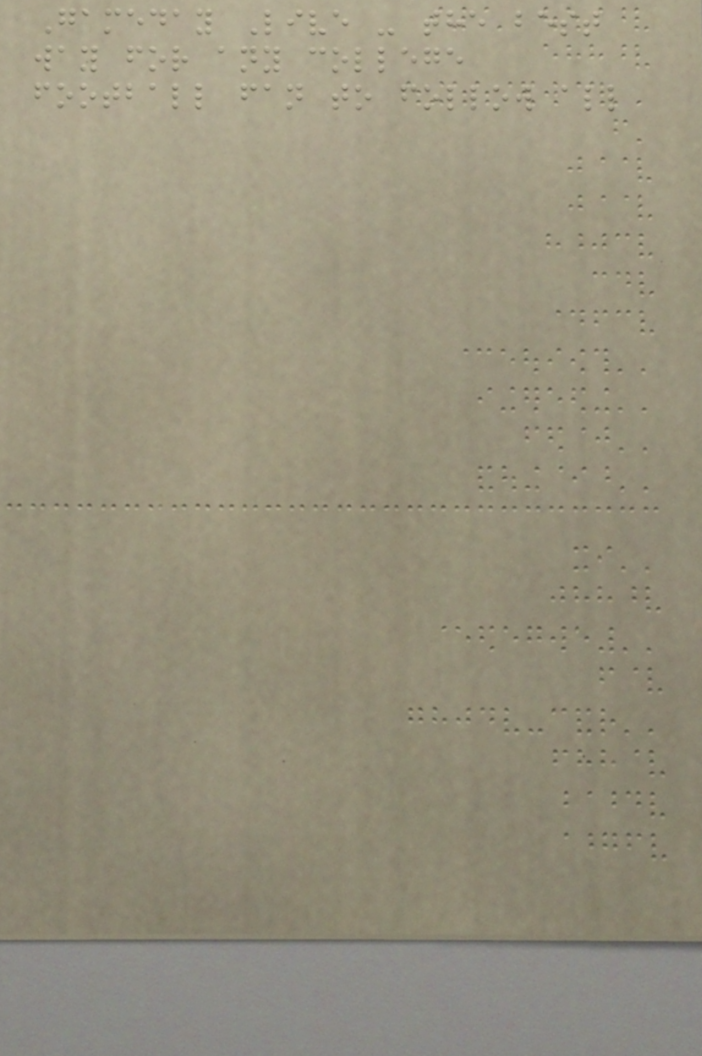Gameday Live - the best
way for any college
football fan to follow all
